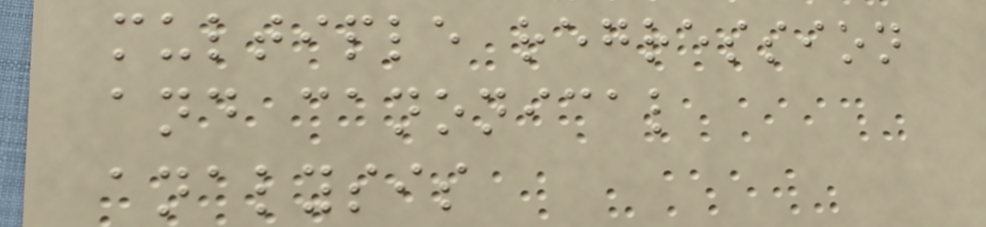multiple regression
and canonical
analysis
